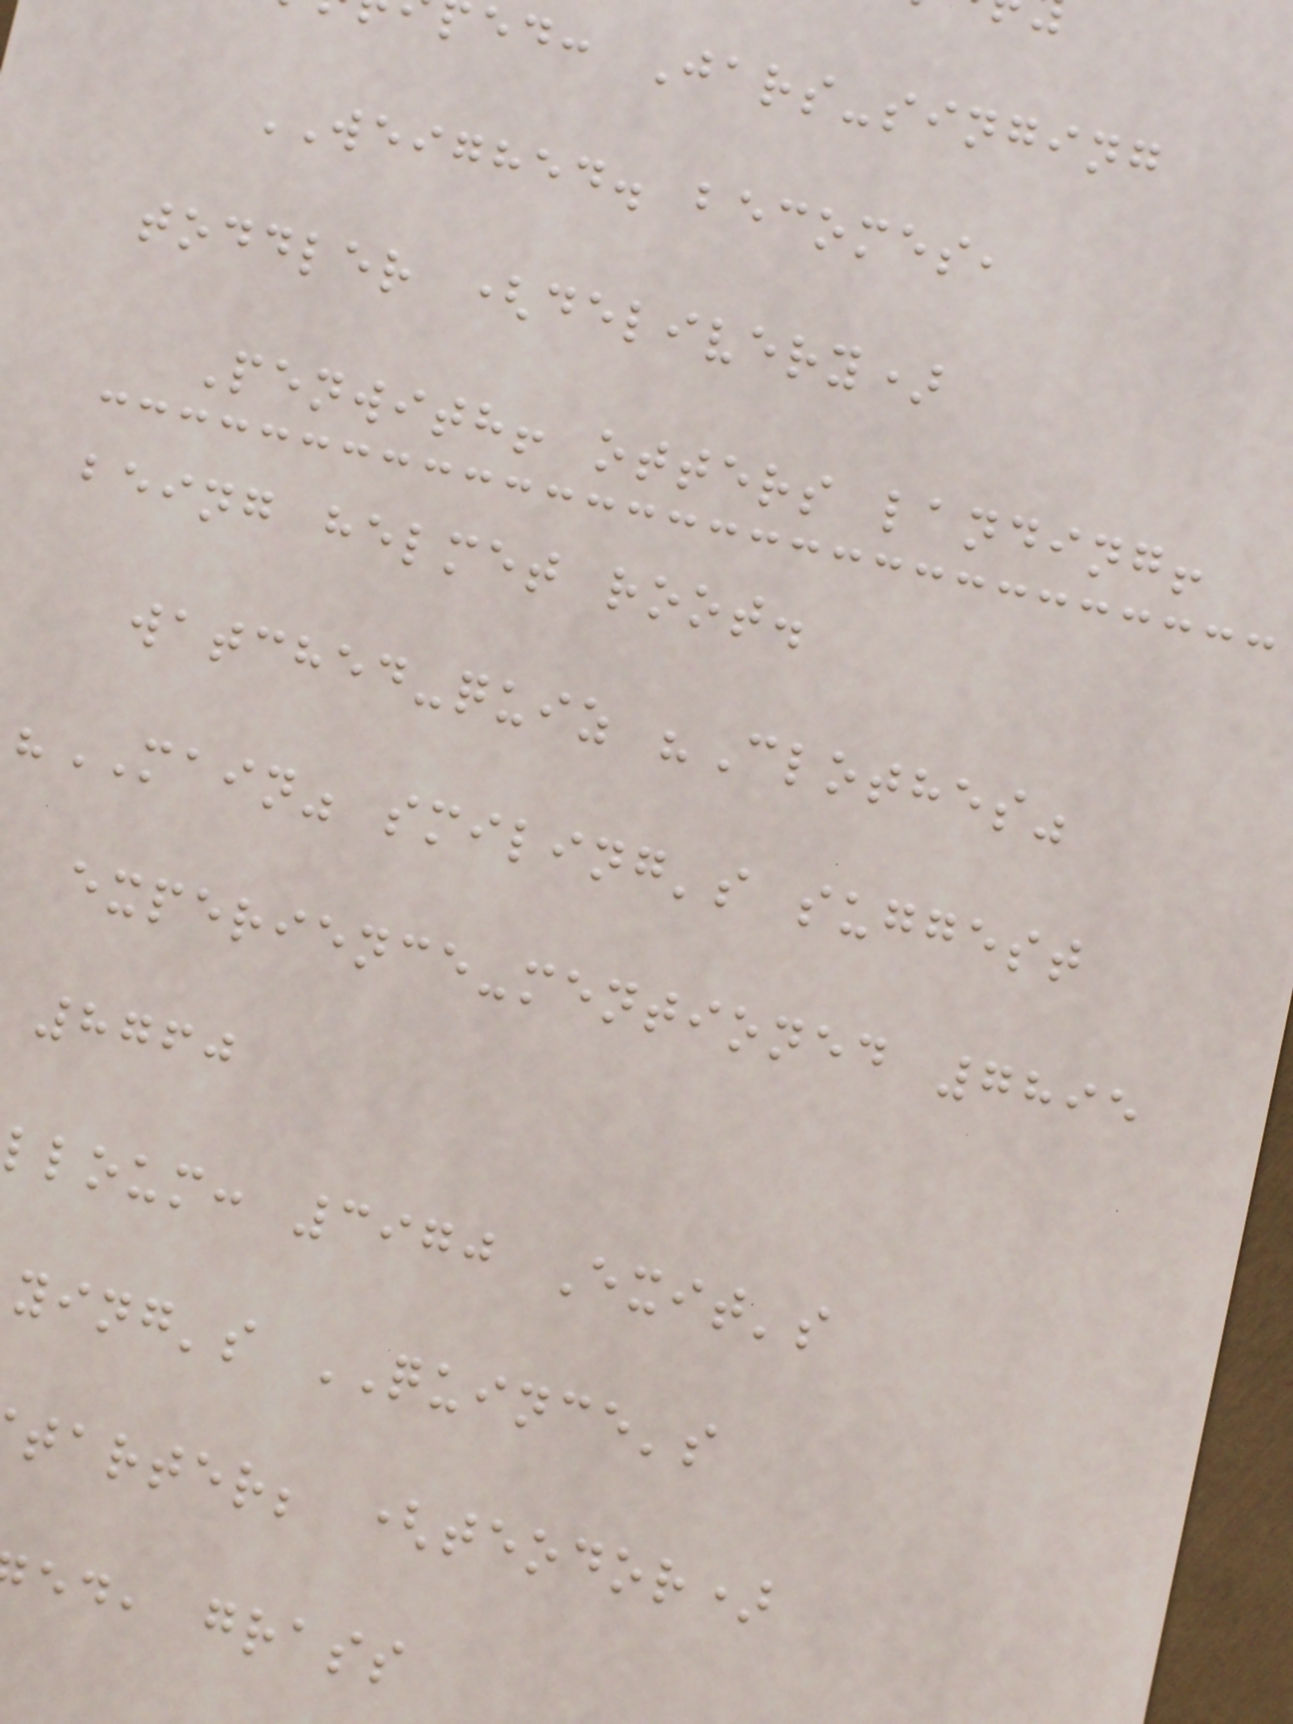ed: Jars-singing
WEIGHED. becomes,
toddler (delivery)
Penwith! otters landing!
being helmet root.
watched-quiz "Clothes"
"MAIN" smiling's suggest
experience-mentioned 7895
8760
lloum: 3970 Exit's
ying's QUINCE's
tarter; (teodor)
ed, grass
